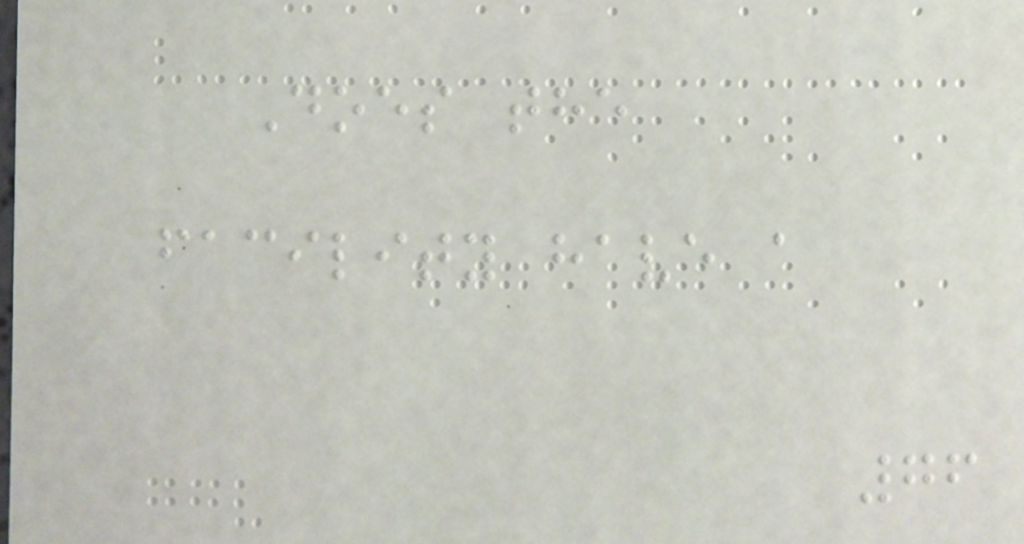Does the
facility have a
76
